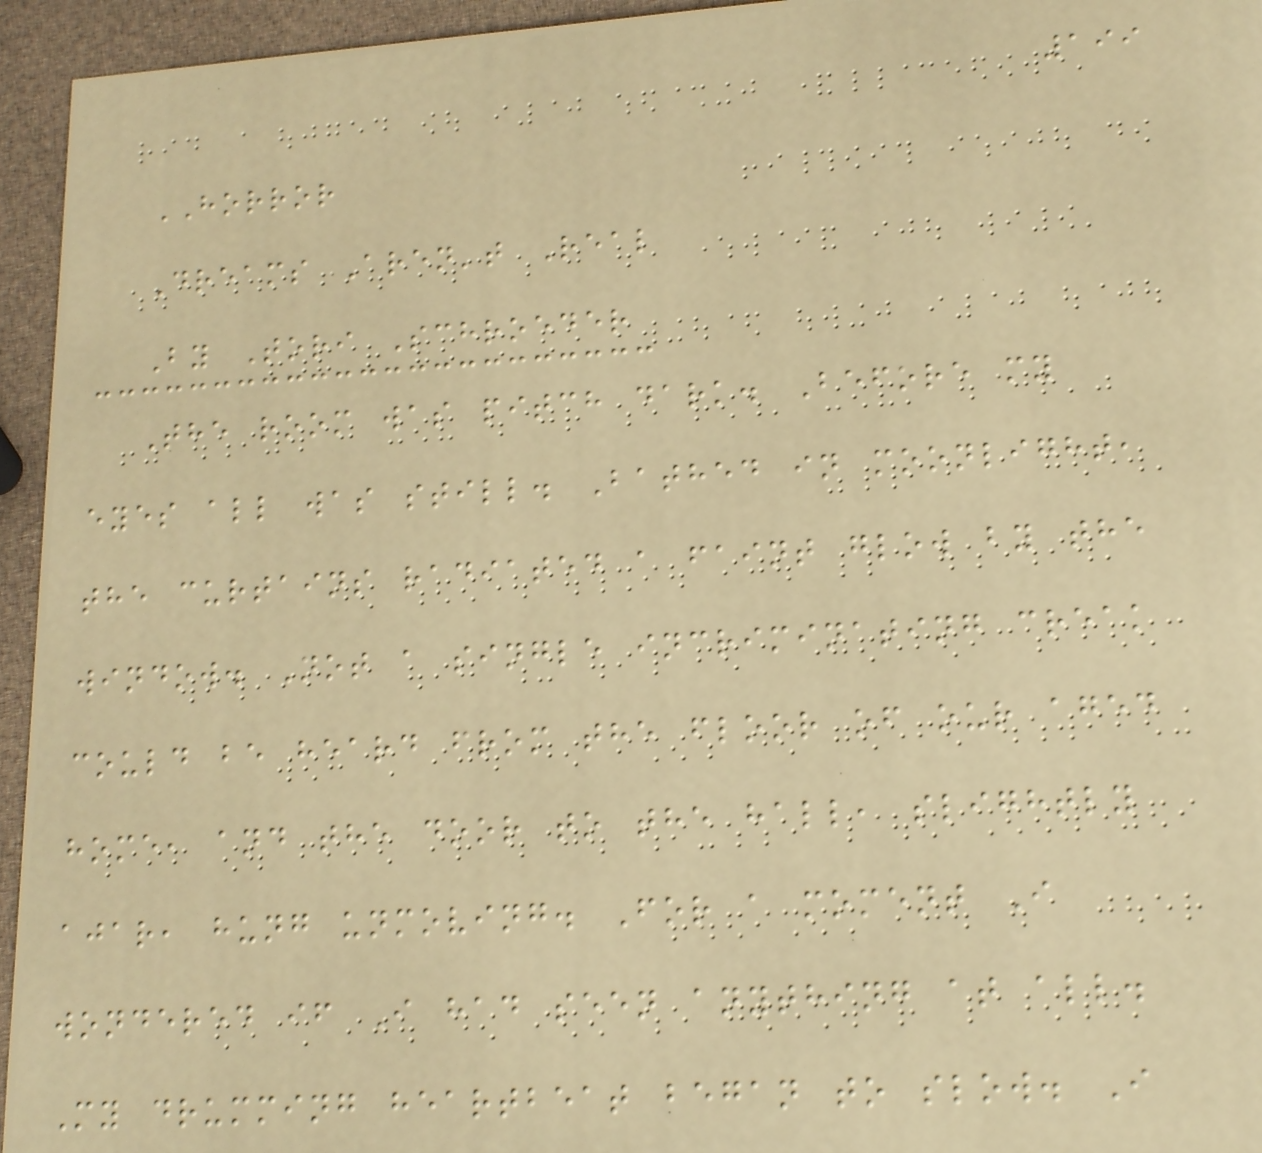199
HORROR
Dreams Aren't Real
By Tori Schroeder
The room was pitch dark. Before my
eyes all was still. Bathed in moonlight,
the curtains radiated a faint glow by the
window. Not a single incriminating creak
could be heard from the floor of our aged
home, and the door to the hall, slightly
ajar, hung unmoving. For a moment I
wondered if I had seen anything at all.
My drumming heartbeat began to slow. I
